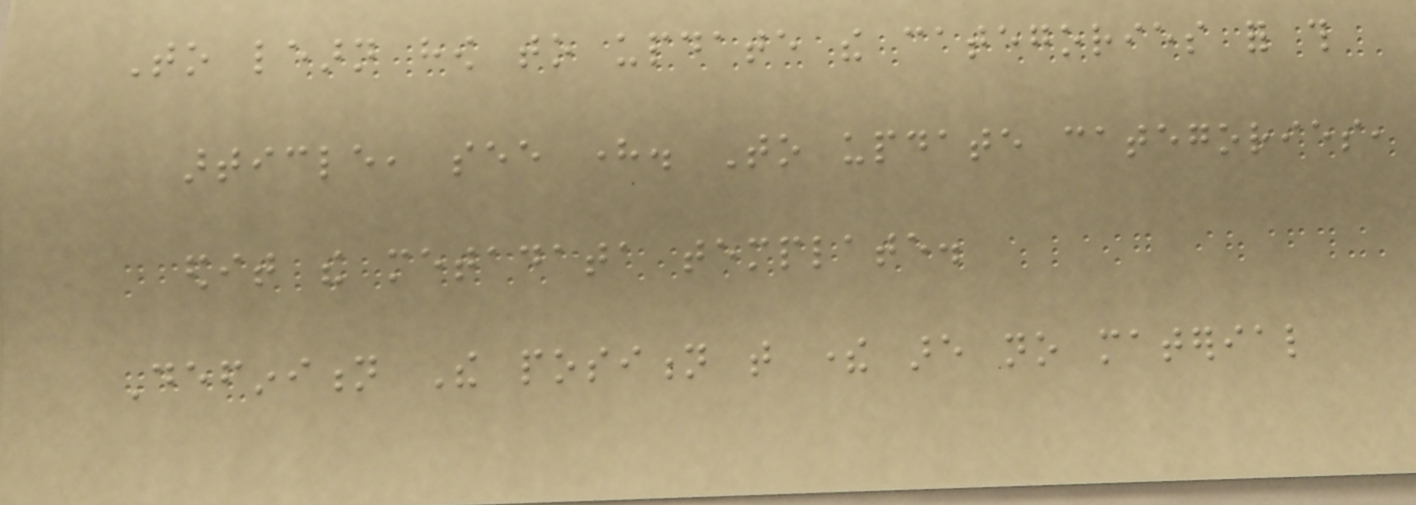To learn how to update the categories for this
article, see here. To update categories,
edit the metadata template.
Definition The position that there are no material
